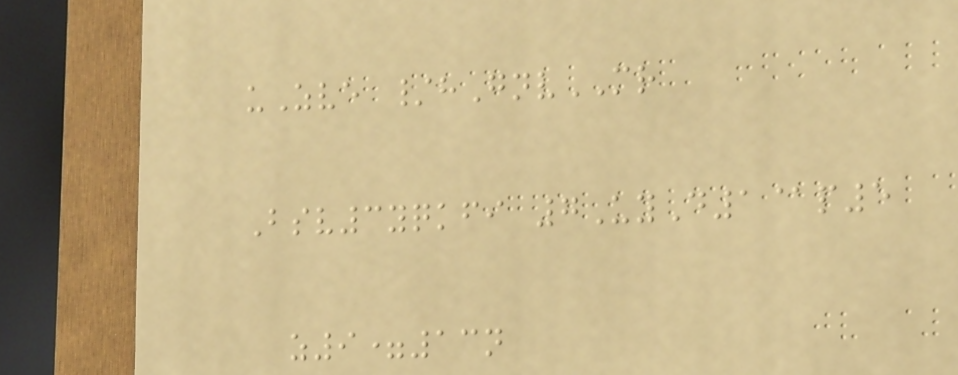uZve /hGnvMR
Bsv3yqkfi 7UyD1@p5
z9=13n
